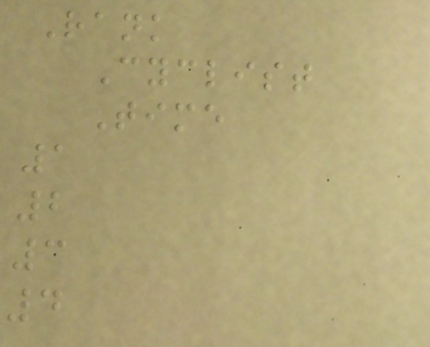Rank
Cyclist
Time
1
2
3
4
